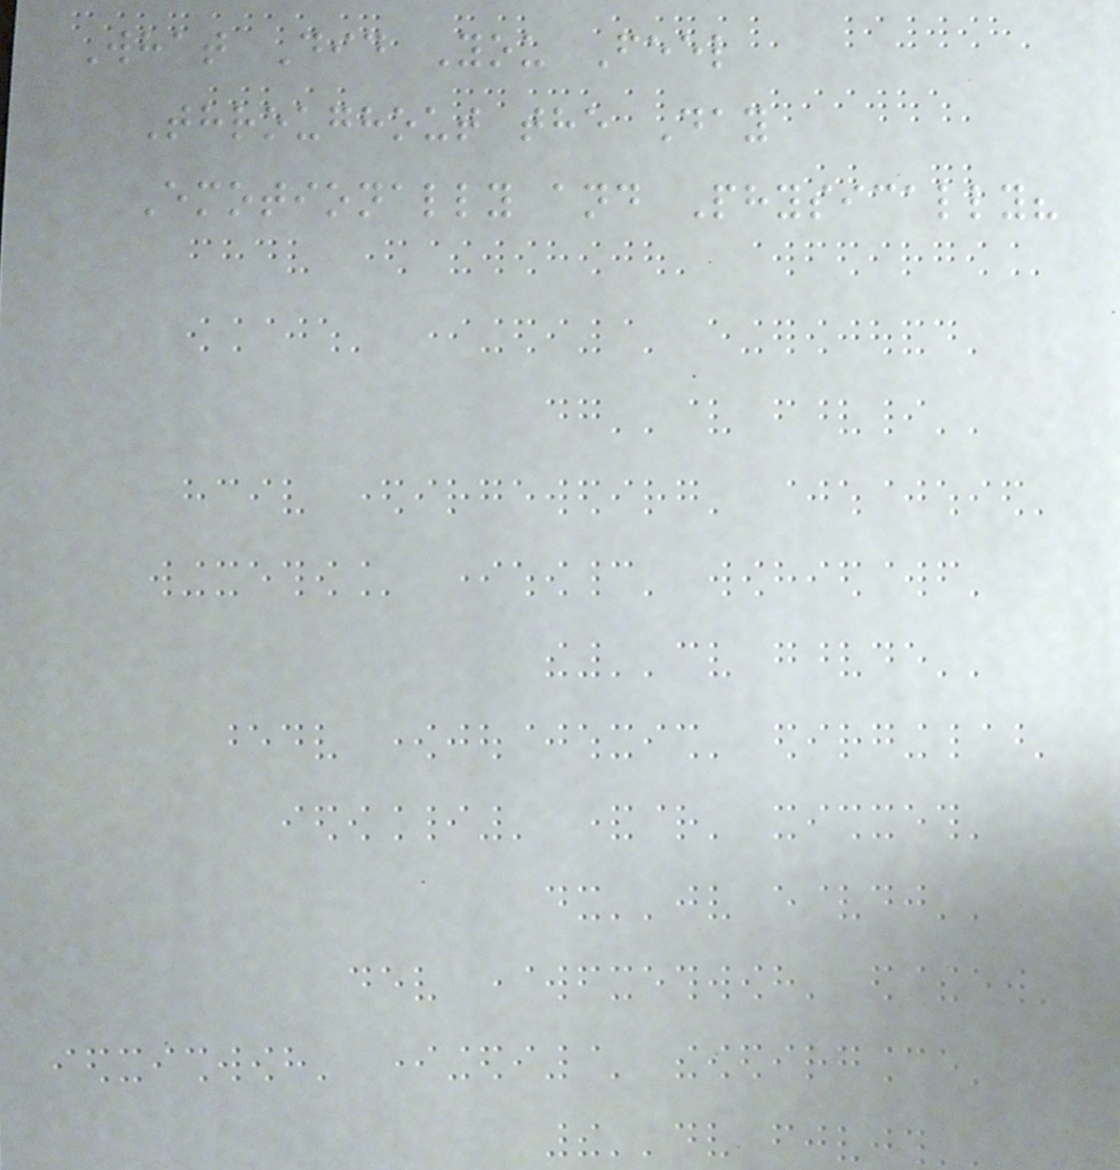What Did You Feel
Throughout the Day
Emotionally and Physically?
